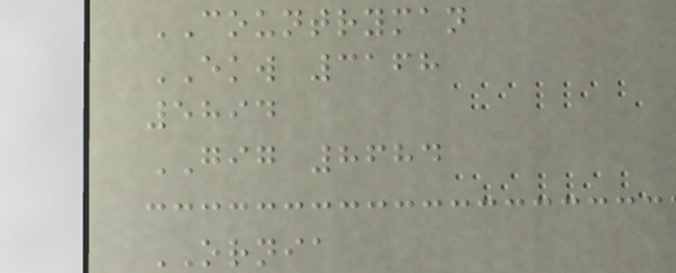COUNTRYMAN
EKW 3168
5894
GIG 8684
ORNIA
